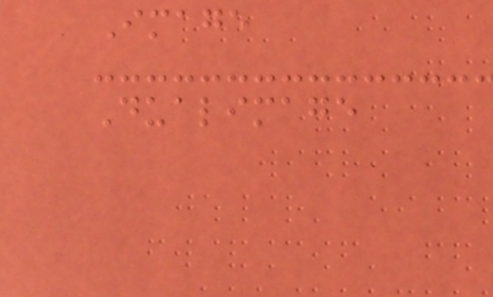Image
Dualimage
